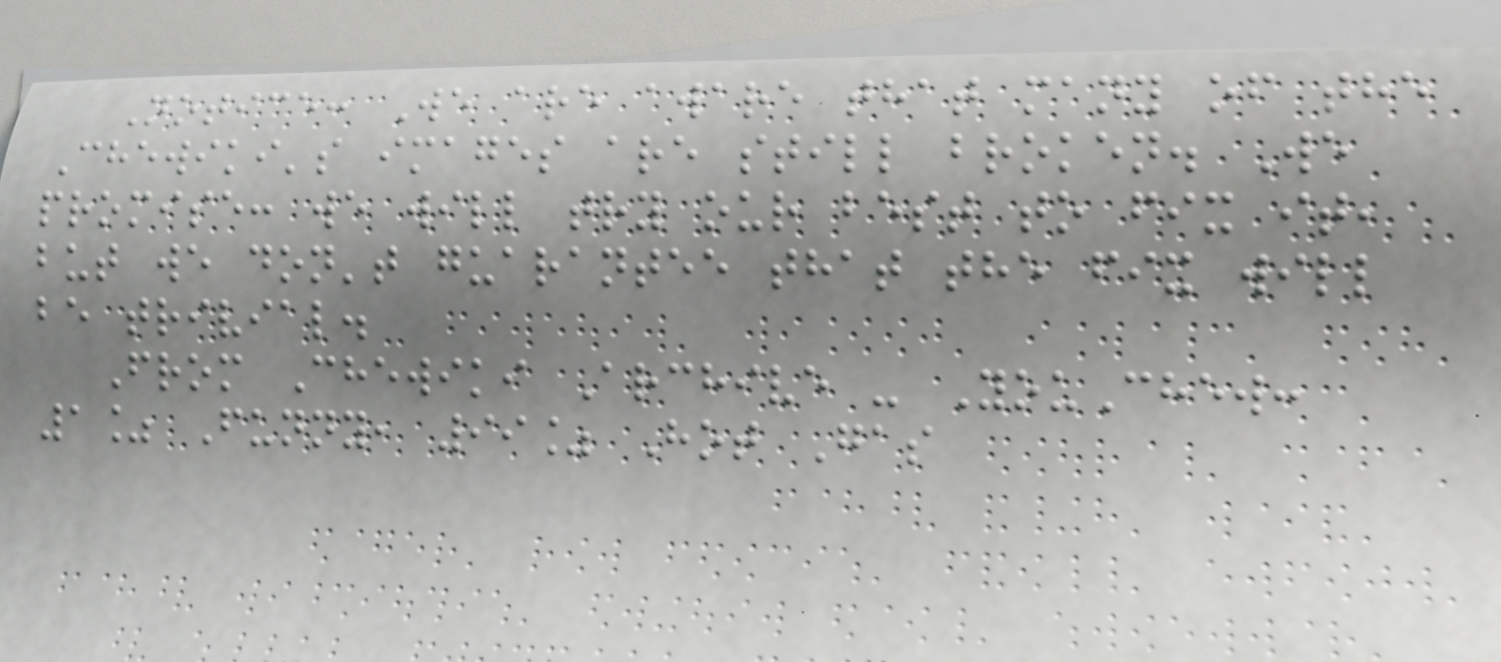Notice: We are aware that many of the
Chewiki's images are still broken. We
promise: we will try our best to fix it,
but we don't guarantee that the fix will
be trivial.
From Chewiki Archive - YouChew:
1% Funny, 99% Hot Gas
